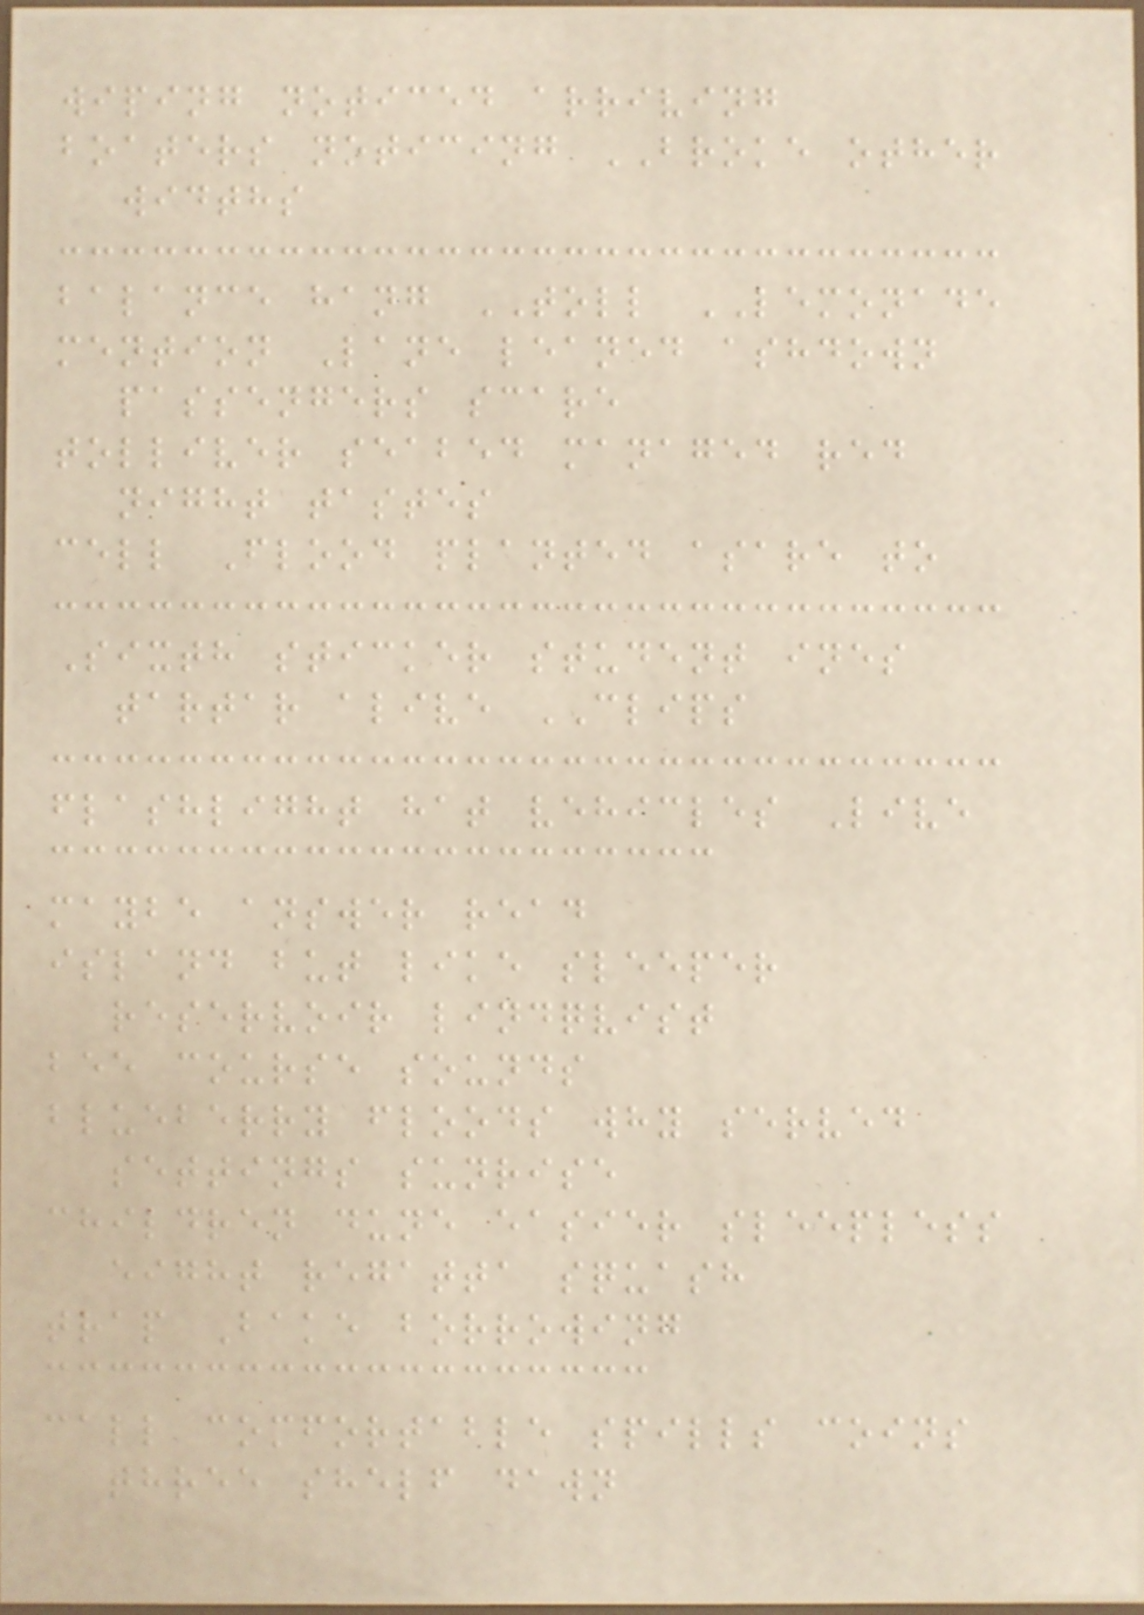wiping noticed arriving
boaters noticing BROKE other
widths
balance hang TOLL LEMONADE
mention Lane leaned ashdown
passengers scare
tolliver seabed managed red
night tastes
cell Flood planted asare to
Sixth sticker student ines
tartar alive CLIPS
flashlight hat vehicles Live
maybe answer read
island but like sleeper
reservoir lindqvist
bee course sounds
blueberry floods why served
settings sunrise
children dune easier sleepless
eight regatta squash
trap Bake borrowing
call comfortable spills coins
three shelf dawn
